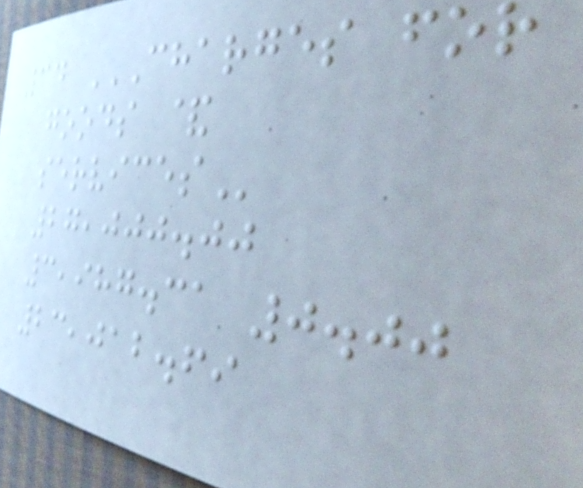34 CHARGES FOR
GOODS &
SERVICES
27,000.00
3,987.31 0.00
23,012.69
